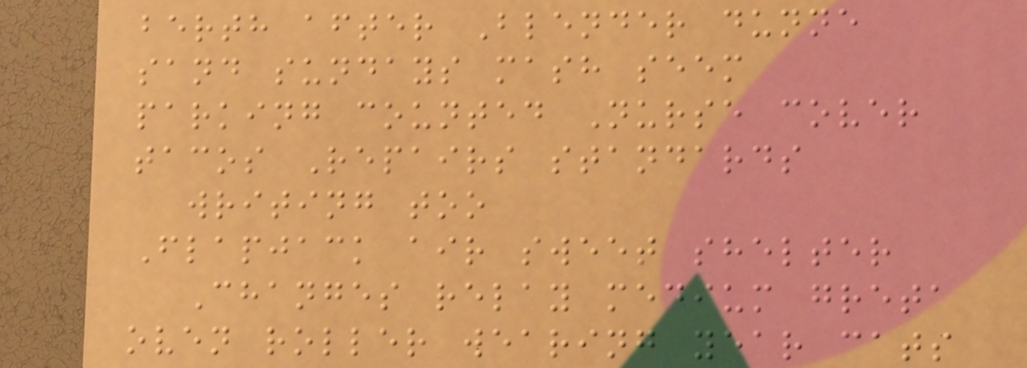berth after Blender dunne
sand sundays mash seem
parking counted Nurse cover
tacos Repairs standards
writing too
Flapjack air sweet shelter
Changes relay medium greta
oven roller wearing year cats
